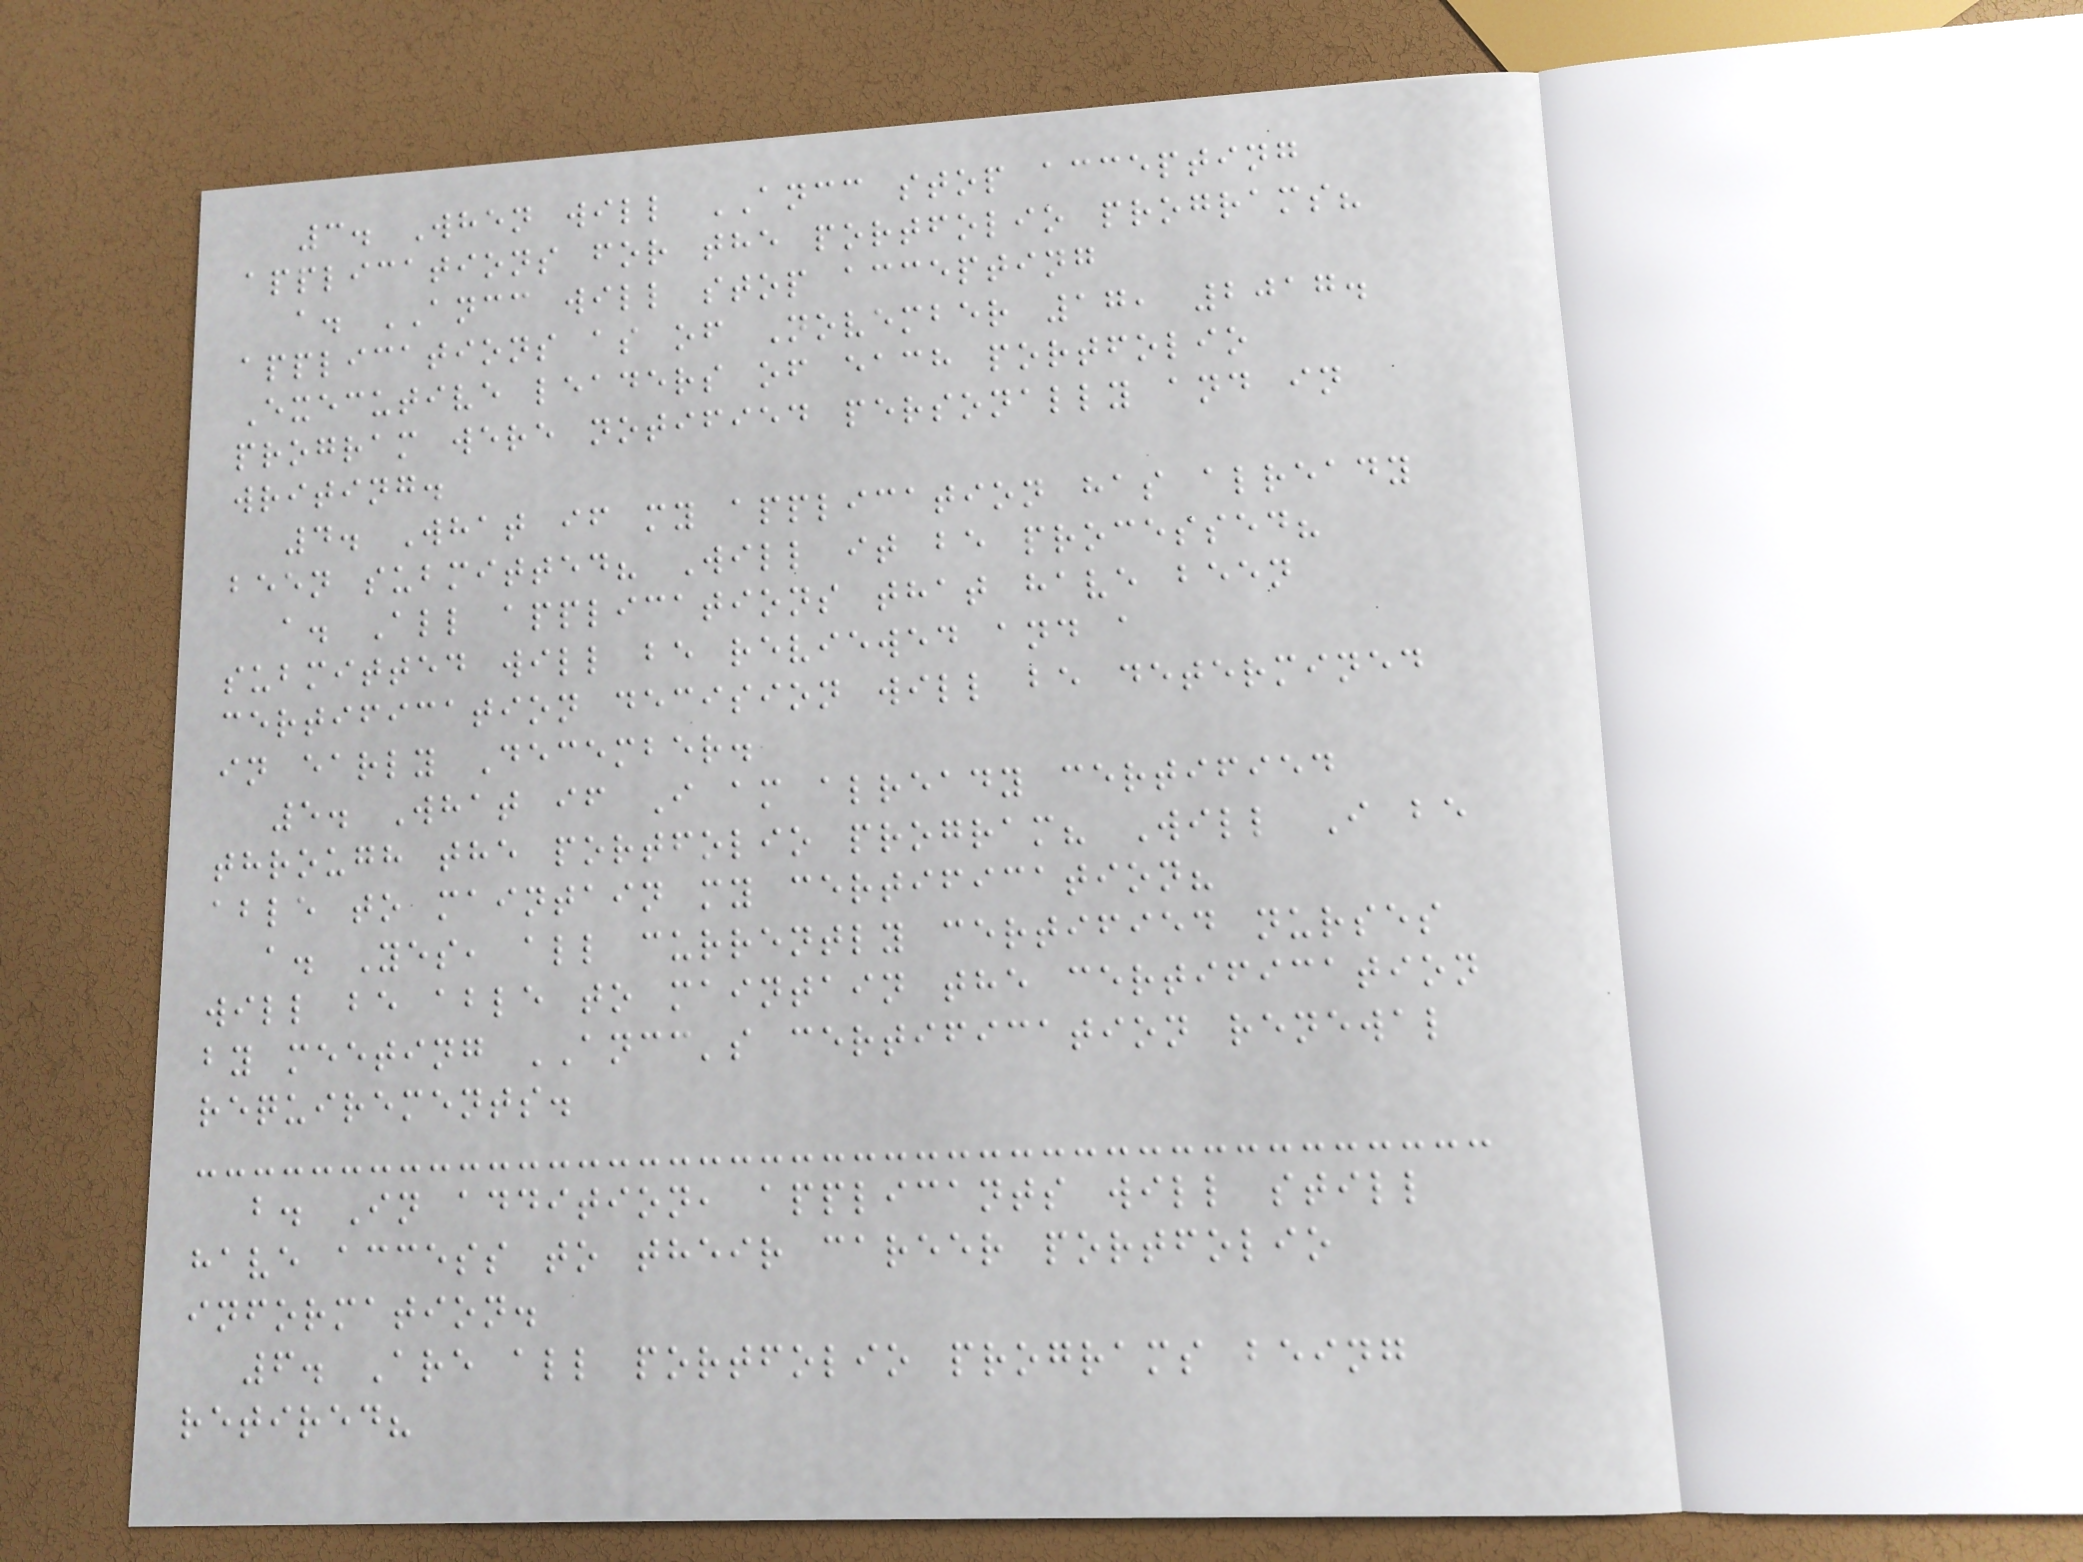3. When will ANCC stop accepting
applications for the portfolio programs?
a. ANCC will stop accepting
applications as of November 17, 2017.
Executive leaders of each portfolio
program were notified personally and in
writing.
4. What if my application has already
been submitted? Will it be processed?
a. All applications that have been
submitted will be reviewed and a
certification decision will be determined
in early December.
5. What if I am already certified
through the portfolio program? Will I be
able to maintain my certification?
a. Yes, all currently certified nurses
will be able to maintain the certification
by meeting ANCC's certification renewal
requirements.
b. In addition, applicants will still
have access to their career portfolio
information.
6. Are all portfolio programs being
retired?
